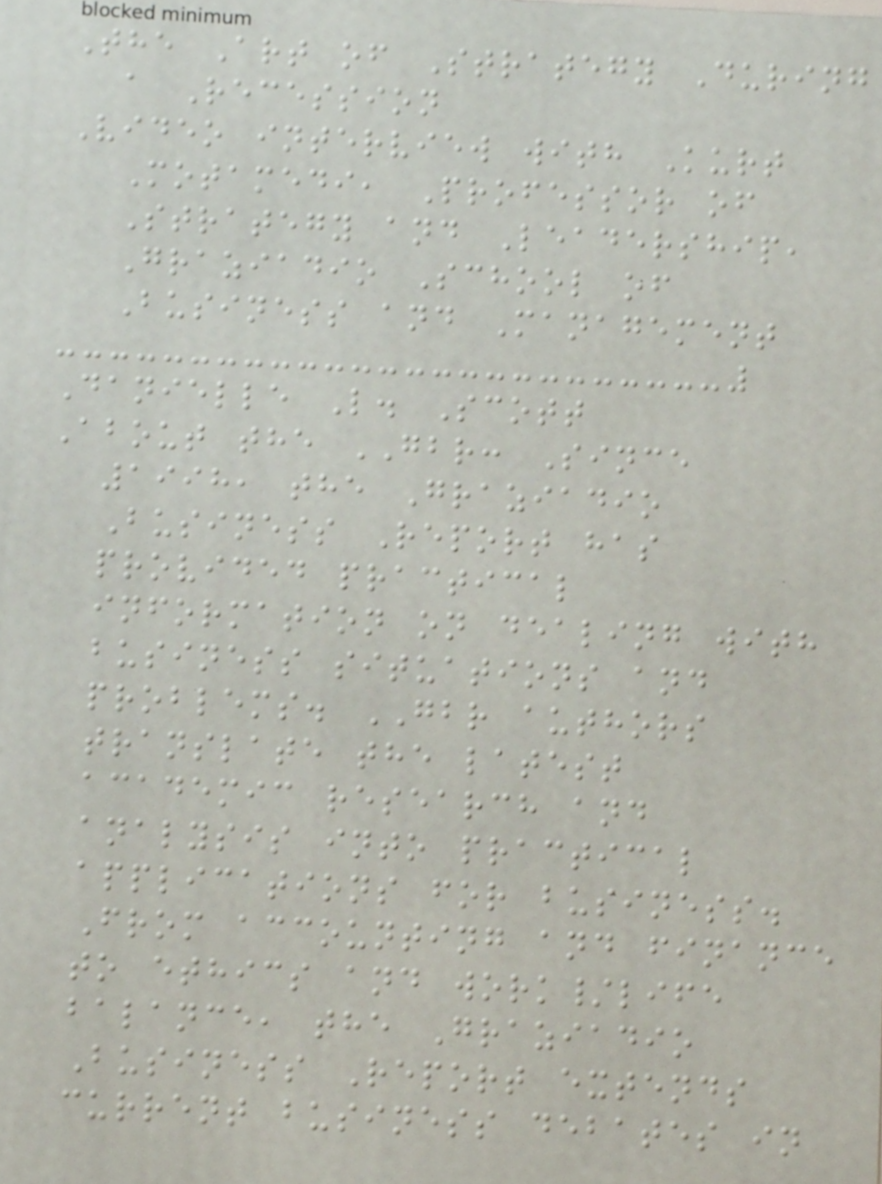The Art of Strategy During
a Recession
Video interview with Kurt
Motamedi, Professor of
Strategy and Leadership,
Graziadio School of
Business and Management
Danielle L. Scott
About the GBR: Since
1998, the Graziadio
Business Report has
provided practical
information on dealing with
business situations and
problems. GBR authors
translate the latest
academic research and
analysis into practical
applications for business.
From accounting and finance
to ethics and work/life
balance, the Graziadio
Business Report extends
current business debates in
